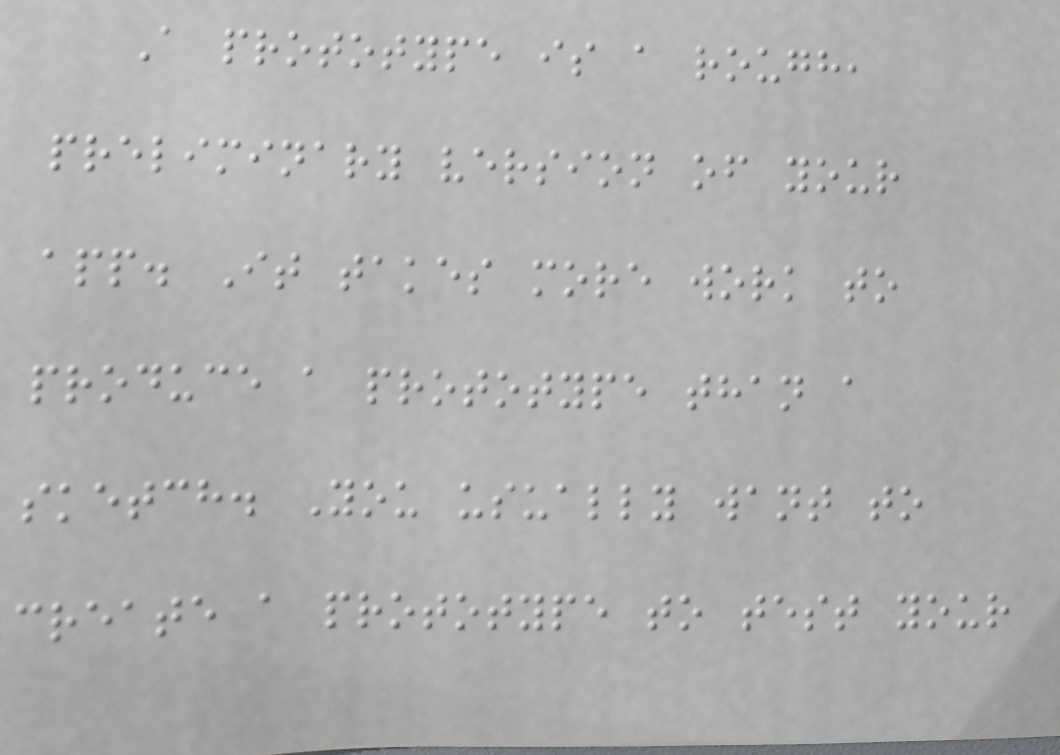A prototype is a rough,
preliminary version of your
app. It takes more work to
produce a prototype than a
sketch. You usually want to
create a prototype to test your
